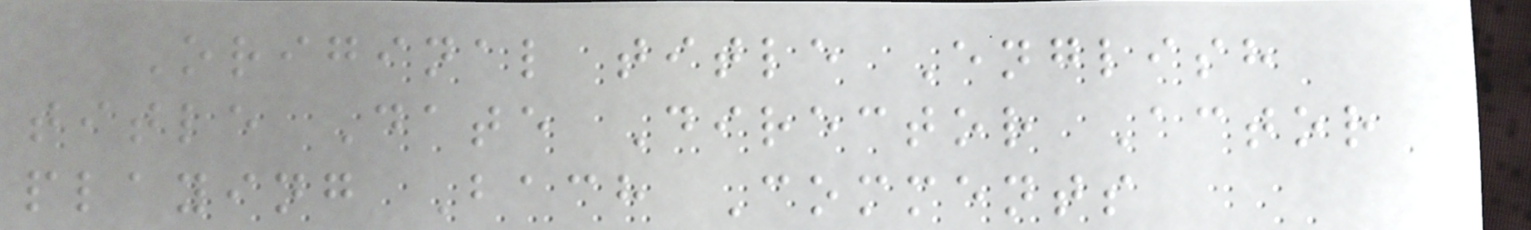Original title English
title Date Director Actor
playing Bach Comments
